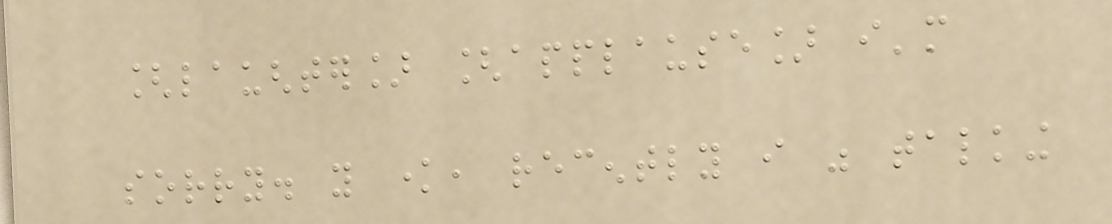[laughter] [applause] i'm
sorry. you know, recently i was talking
